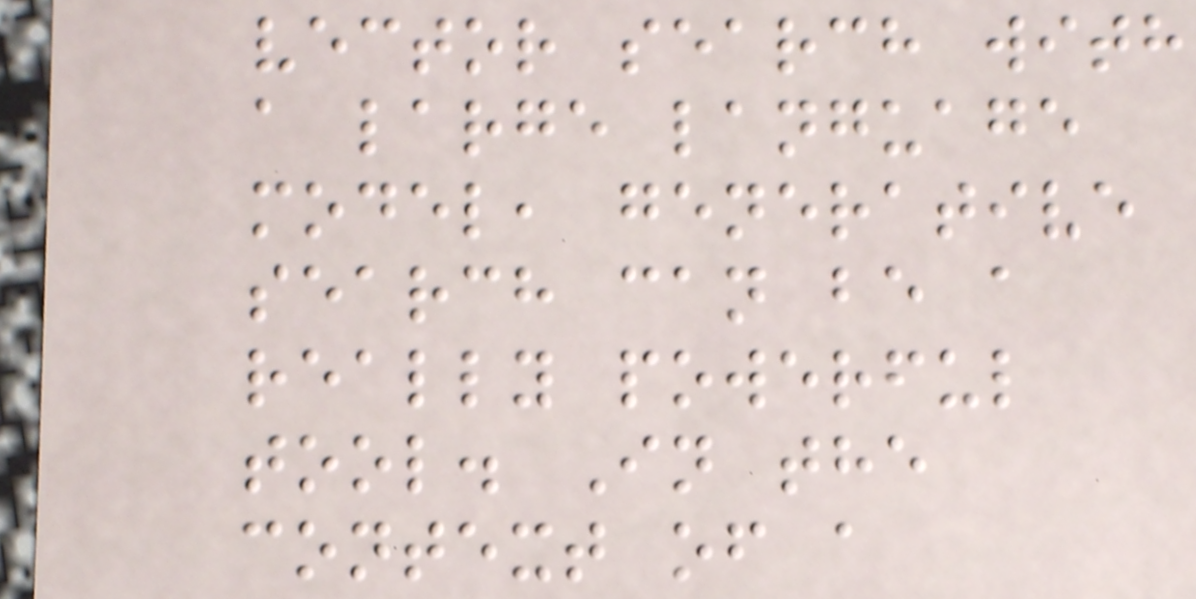vector search with
a large language
model, generative
search can be a
really powerful
tool. In the
context of a
